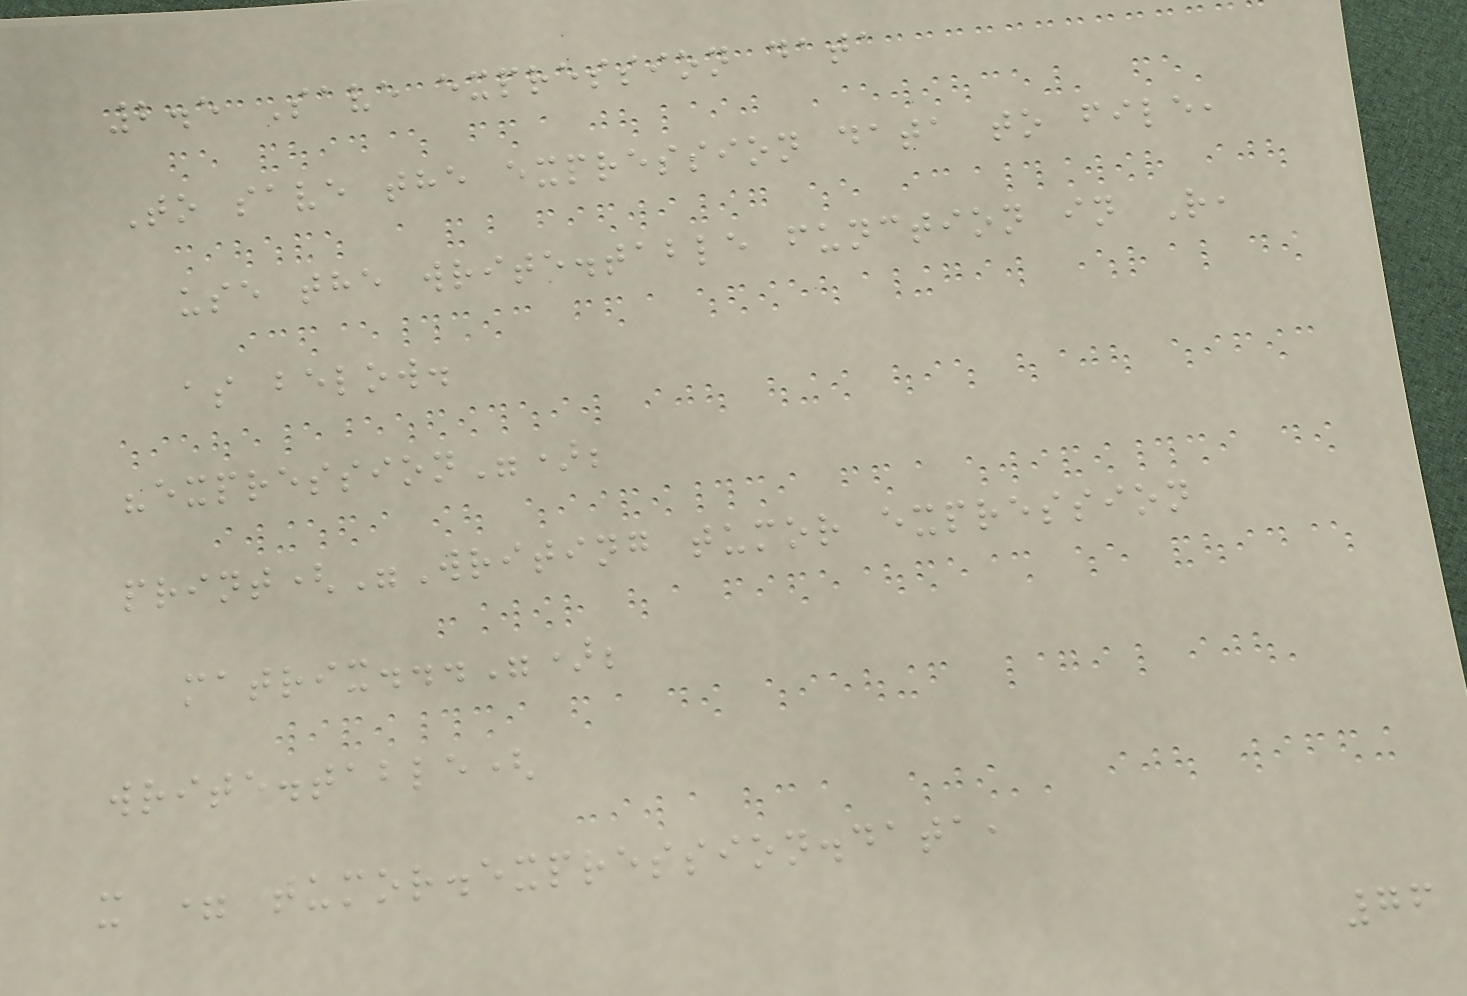2.5 Save expression data
To save the expression data to file,
use the write.table function in R,
as below.
"expression");
print("Writing tumor expression
matrix...");
write.table(
x = tumor.expression.data,
76
